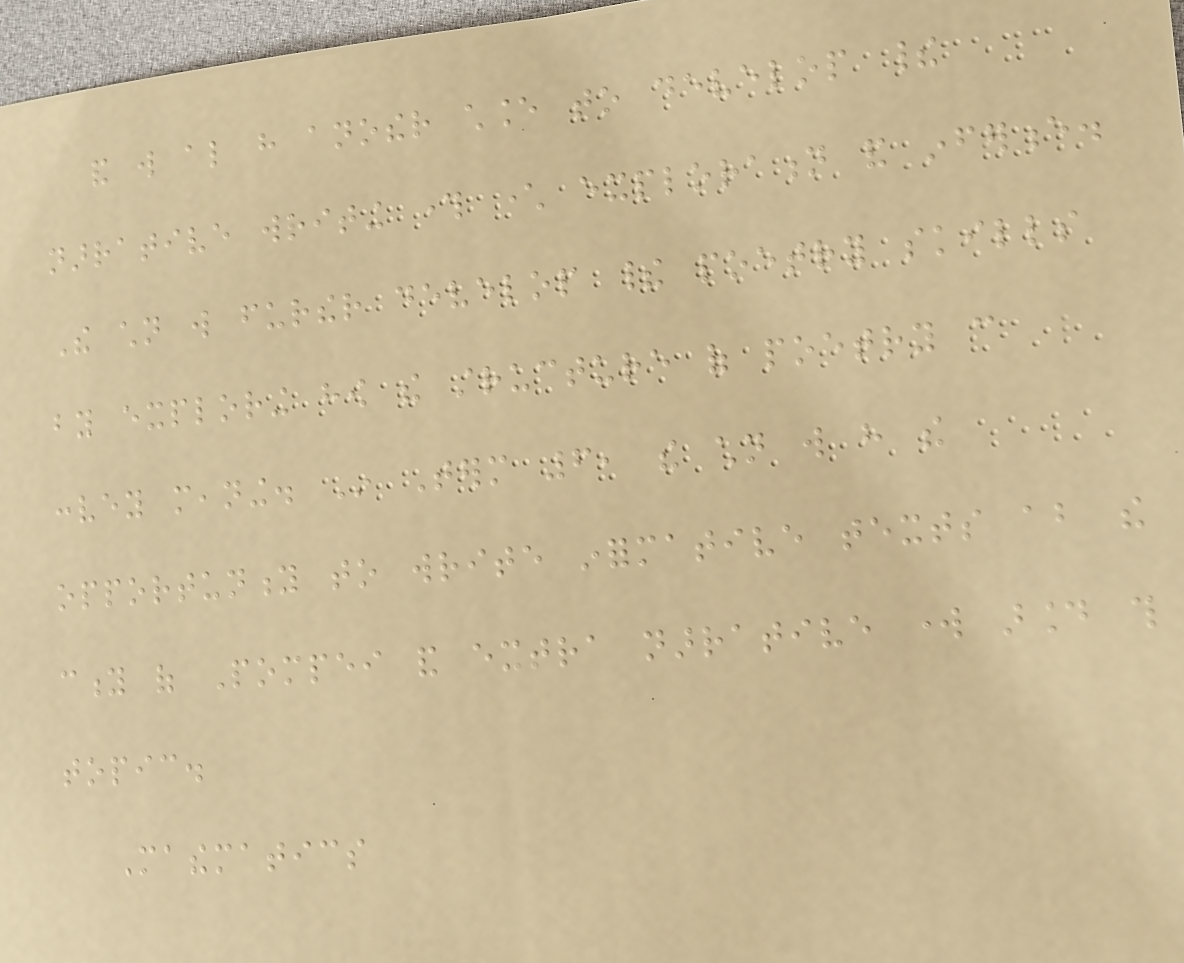and will also have another chance to develop their
narrative writing through character exploration and inference.
The children will further develop their poetry skills
by exploring how the structure of poetry can
convey meaning. In Term 6, the children will have the
opportunity to write informative texts about the
city of Pompei and extra narrative work around this
topic.
Mathematics
